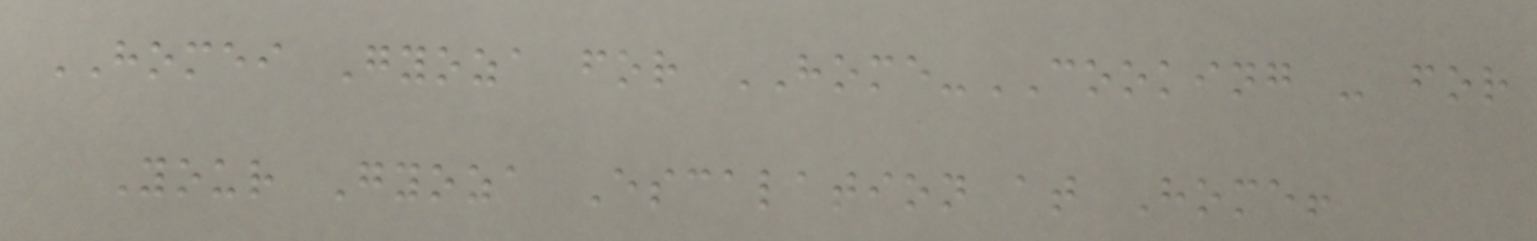HOMEI Gyoza for HOME-COOKING - for
Your Gyoza Escalation at Home!
